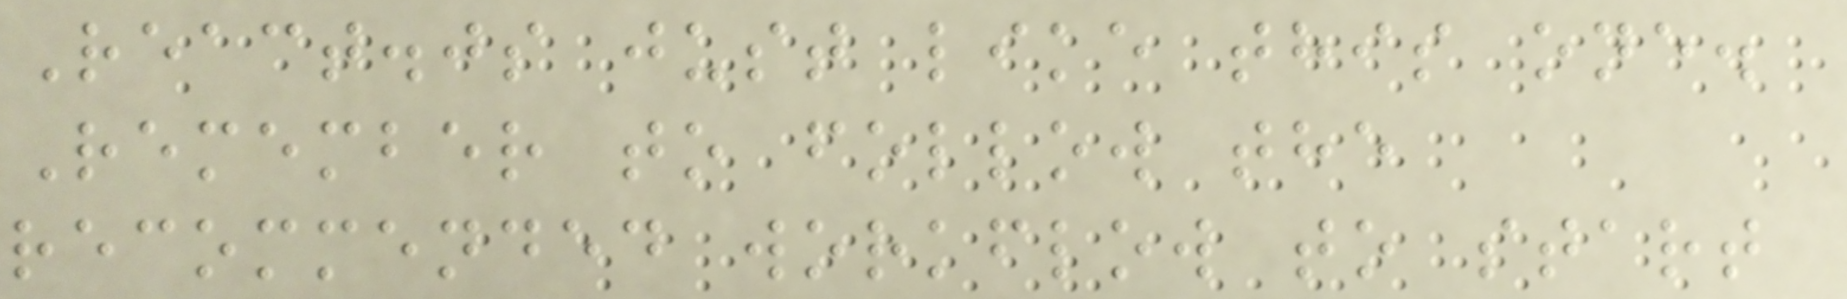React.js just like this one.
Remember to follow the
recommended workflow to start
